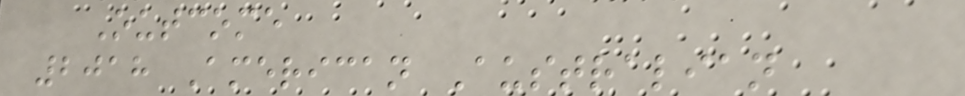Outcome
2018 American Australian
